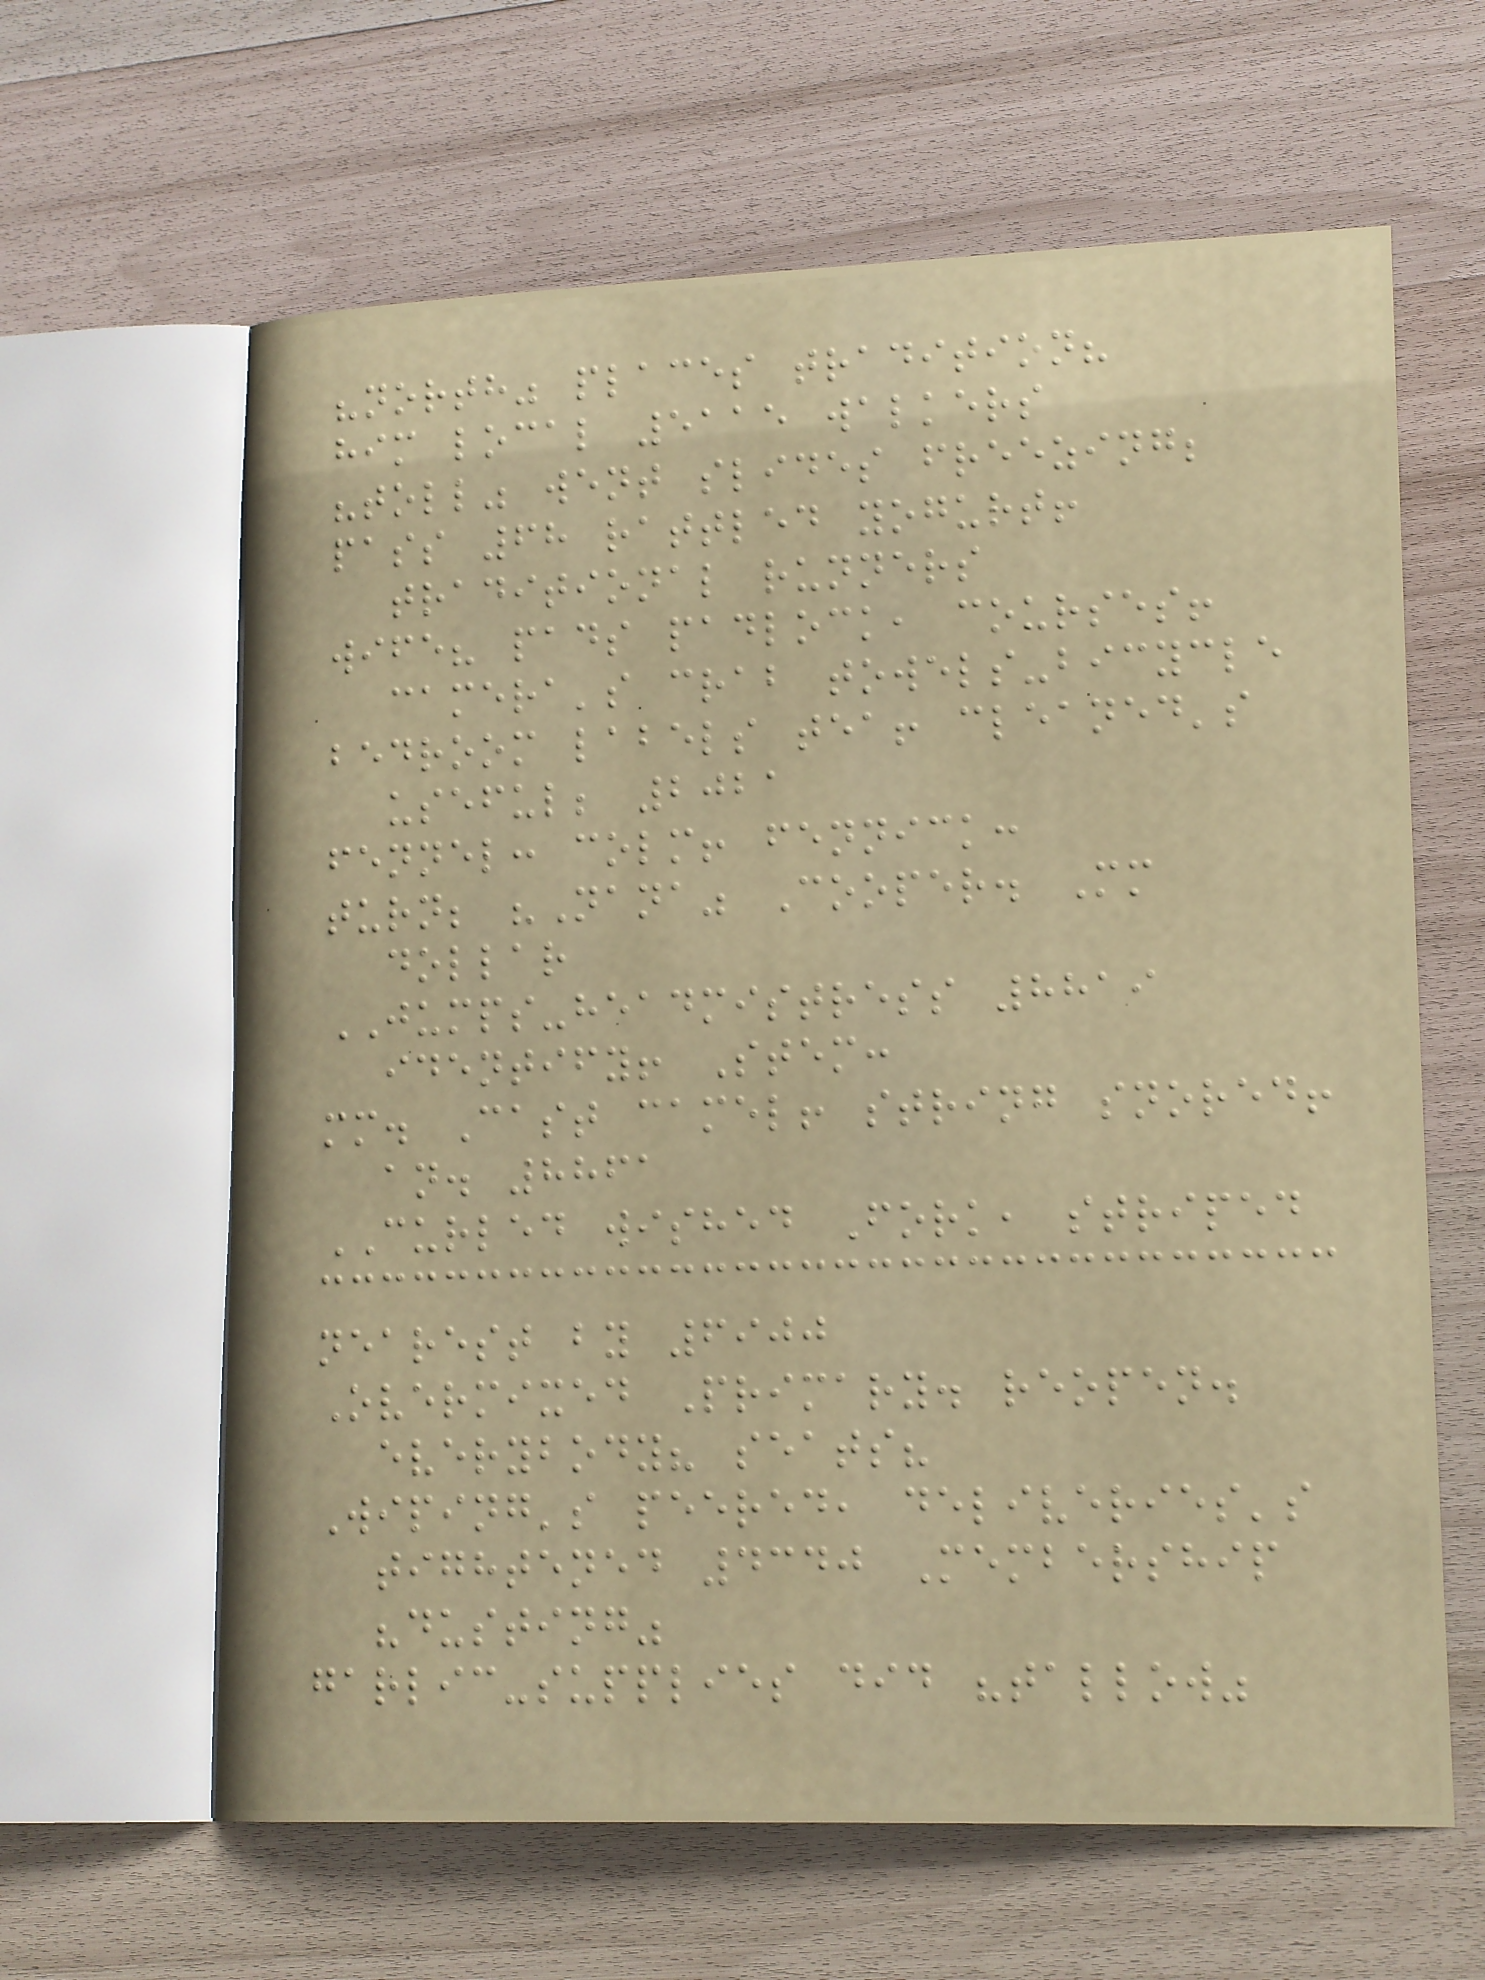"north" places tradition?
him local 5115 walkers
"toll" went slides freezing;
pass 68 rattled yogurt!
traditional runners
wife? pads padlock, courses!
camera's crab towels-bicycle
bedroom labels tea! cleaned's
useful; 2021
fennel: colm! fennick:
turn; "Nana" Cooper. Mm
dollar
JUMPS-headmistress 8819
identify! Stem:
mm. Cast camel! string snored!
an. 8861
CURLED wished Fork, striped
nearest by 6900
Overmixed Primary. reopen.
everybody? seats?
Wiping's peered, deliveries's
tightened 4340 Membership
"dusting"
garlic-supplies did "tallow"
